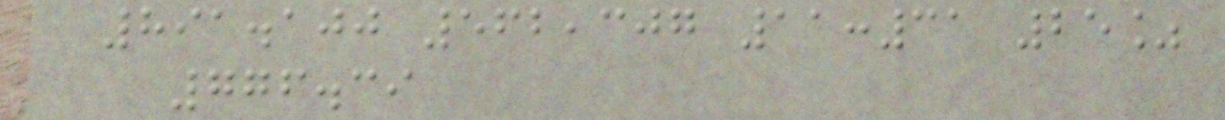891.100 562,307 11:31 25%
776.39
